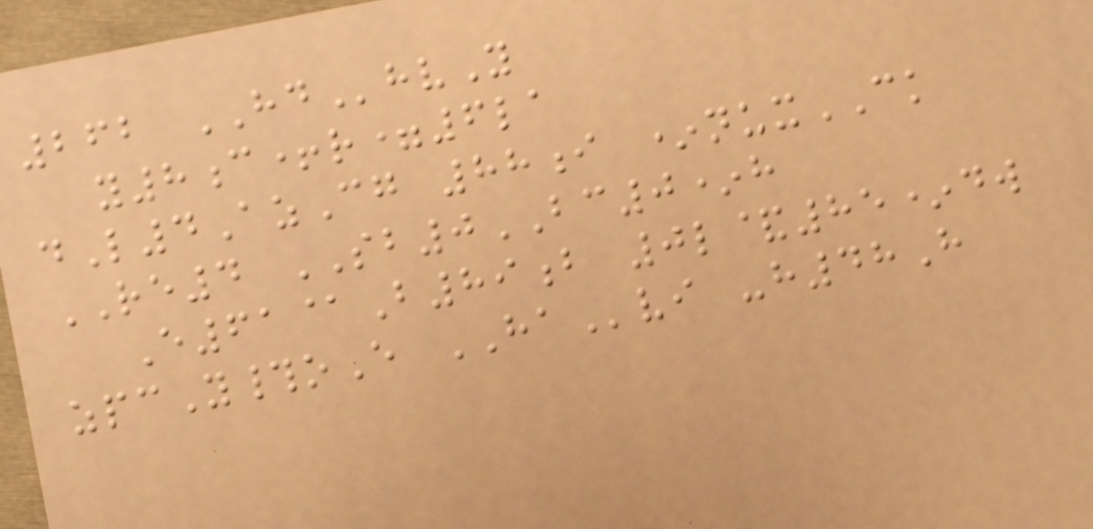262 HDhvY
y8c+r=6la
dL4AzCg 88i *nuxCK
RE4 SB0BC0*h
E61@B89b 0l&85*dw
zpcY#oE HAvi -h48H
